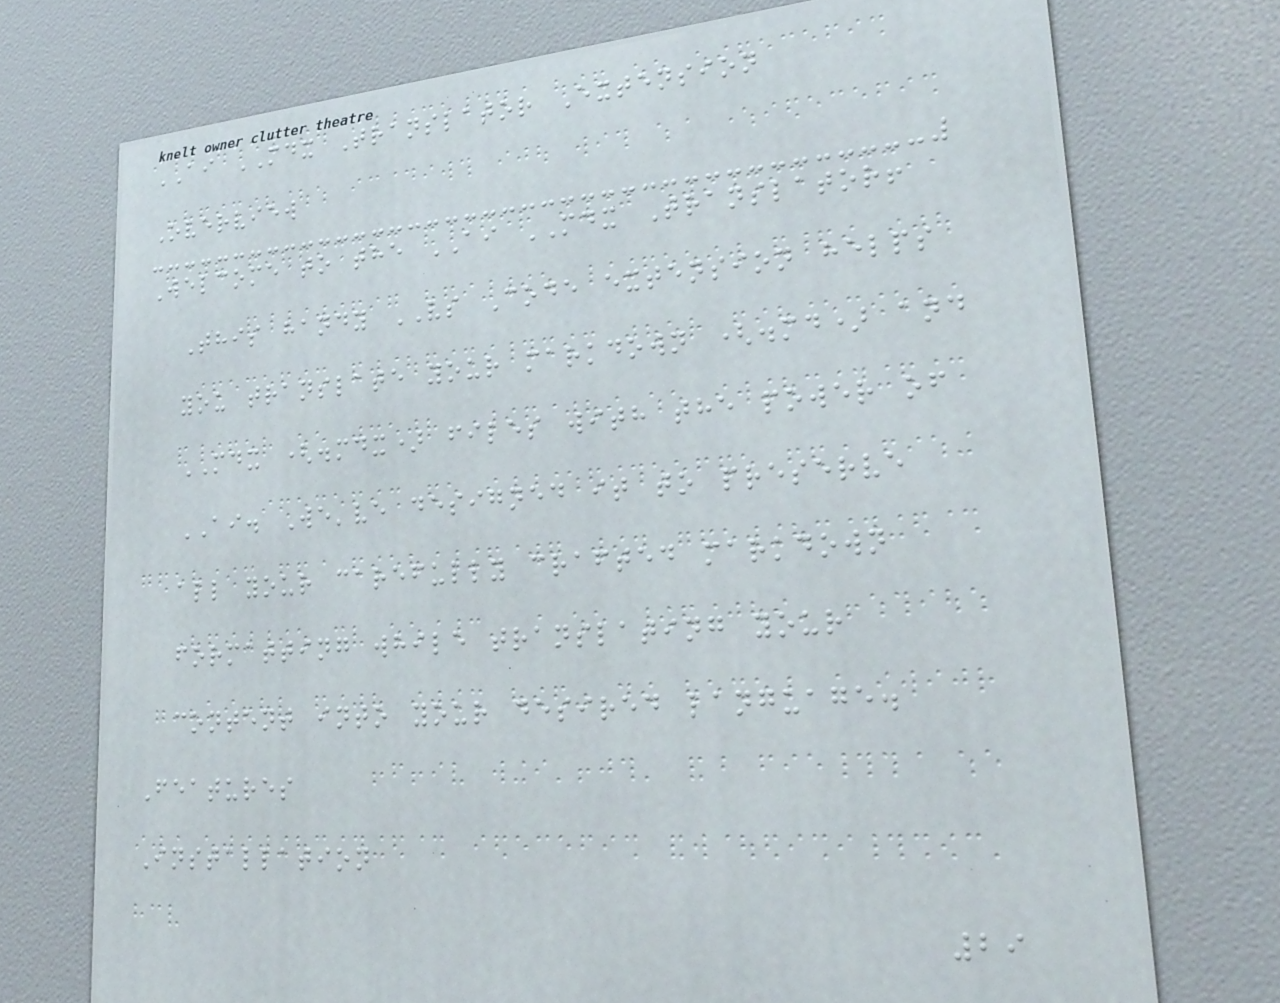AI MDX Translator Extension
Overview
Welcome to the AI MDX Translator!
This handy VS Code extension helps
you translate your markdown (.md) and
MDX (.mdx) files with the power of
AI. We've designed it to preserve
all your carefully crafted markdown
formatting while translating your
content into your desired language.
Features
Installation
29
